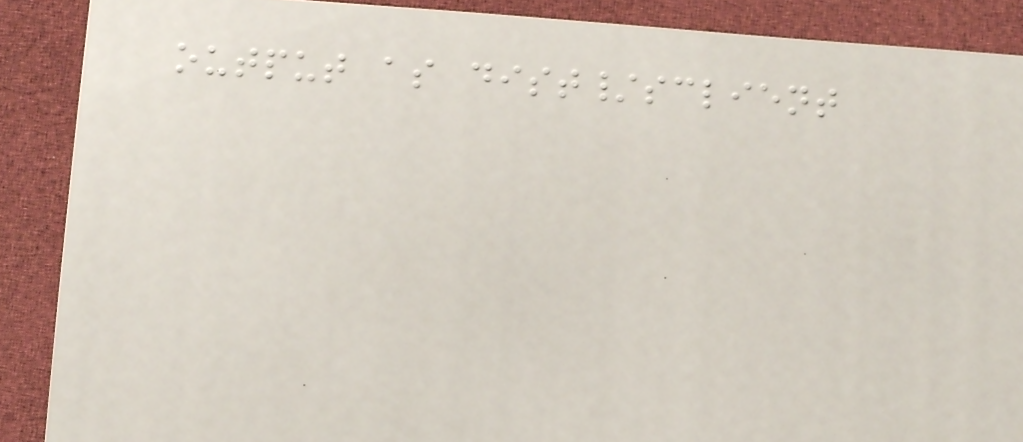output as dist/sclient
